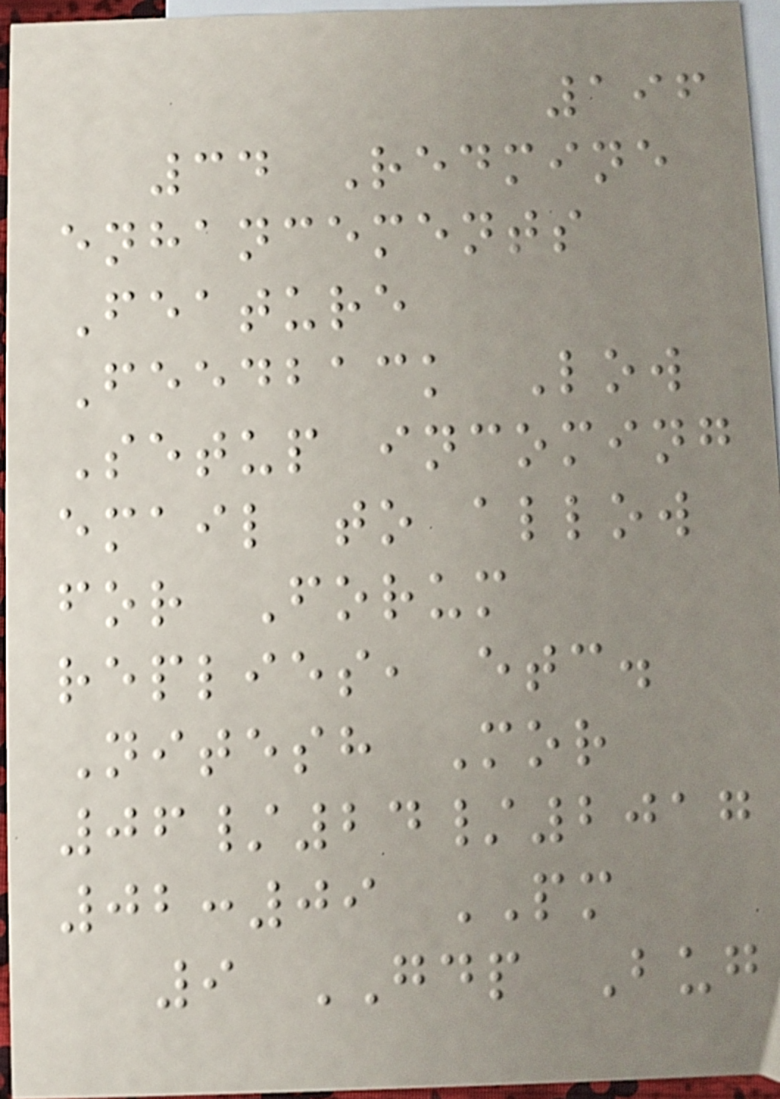196
34 Redmine
enhancements
Feature
Feedback Low
Setup incoming
email to allow
for Forum
replies, etc.
Nitesh Mor
06/24/2017
02:09 PM
9 GDP Bug
